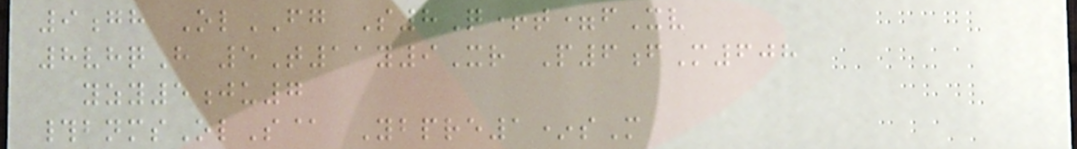9gh OlFG S8Q+t=fXv
8vhqH 5T11y9Xr P6fM608
yzy5ju7
#bnmsOlS@ Ybpre1*sM
